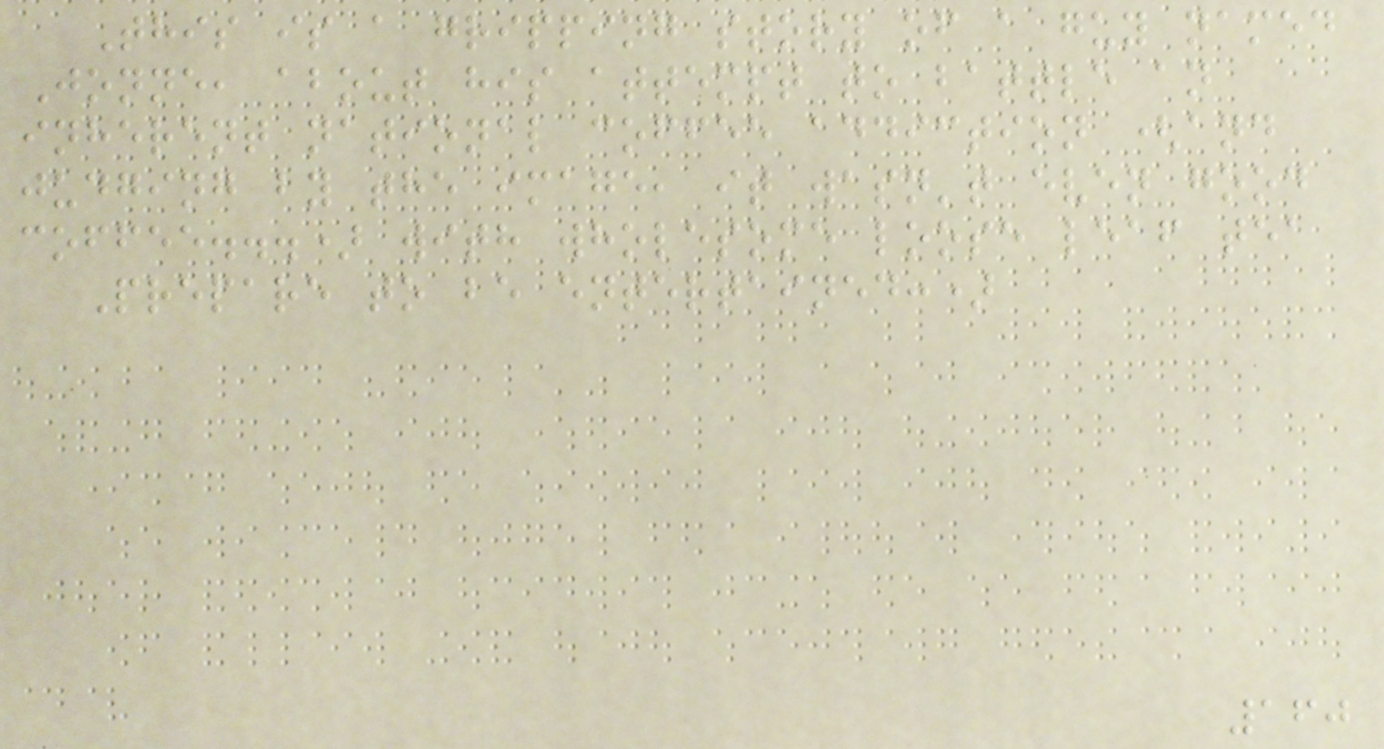This is a gripping story of a guy named
Jonne, about his attempt to battle an
inherent national coffee addiction (and
judging by the image, it wasn't even good
coffee...) with wholesome loose leaf tea
Prepare to be entertained:)
160
